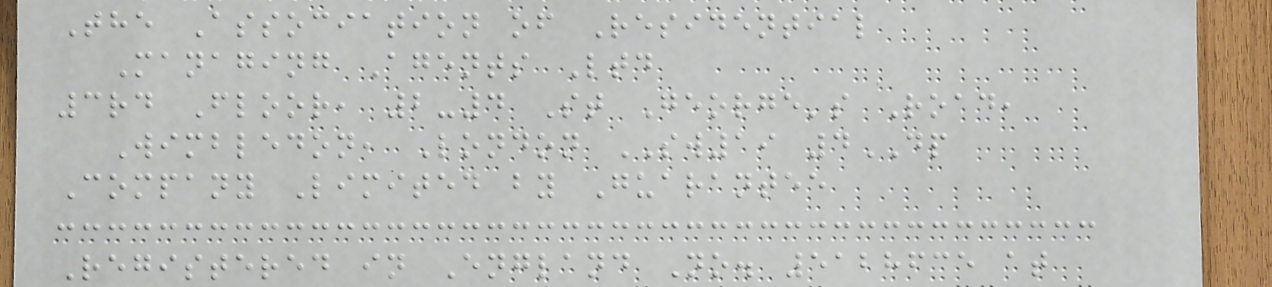The Association of Residential
Managing Agents Ltd
3rd Floor, 2-4 St George's Road,
Wimbledon, London SW19 4DP
Company Limited by Guarantee
Registered in England No. 5128635 at
